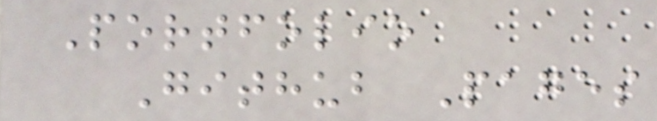Portfolio
Github Pages
